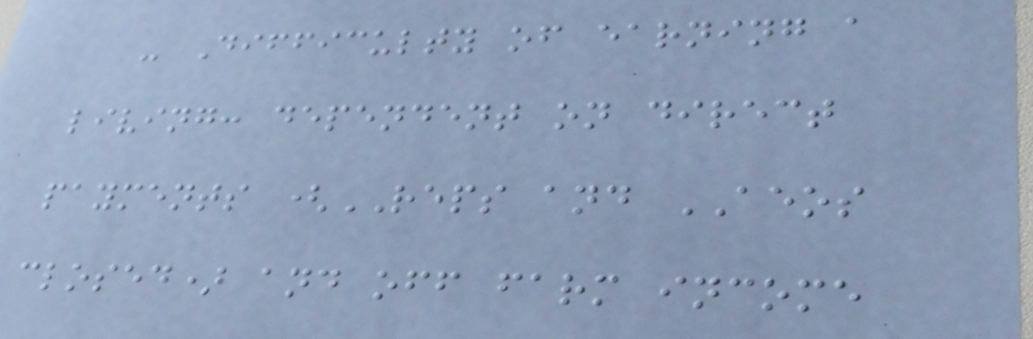- Difficulty of earning a
living: dependent on direct
payments (REPS and AEOS
closed) and off farm income
